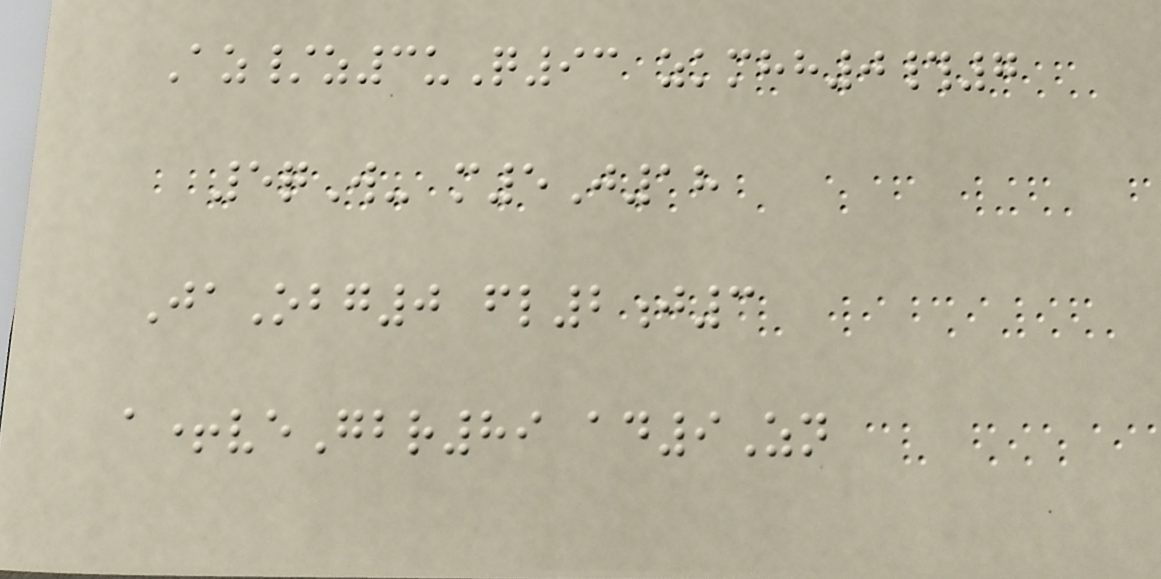Az/z3uQ93 zkmhh0#7
5qW- m5J18
JaObg0 fl2j3
a+veGbr89 ad9Zn
